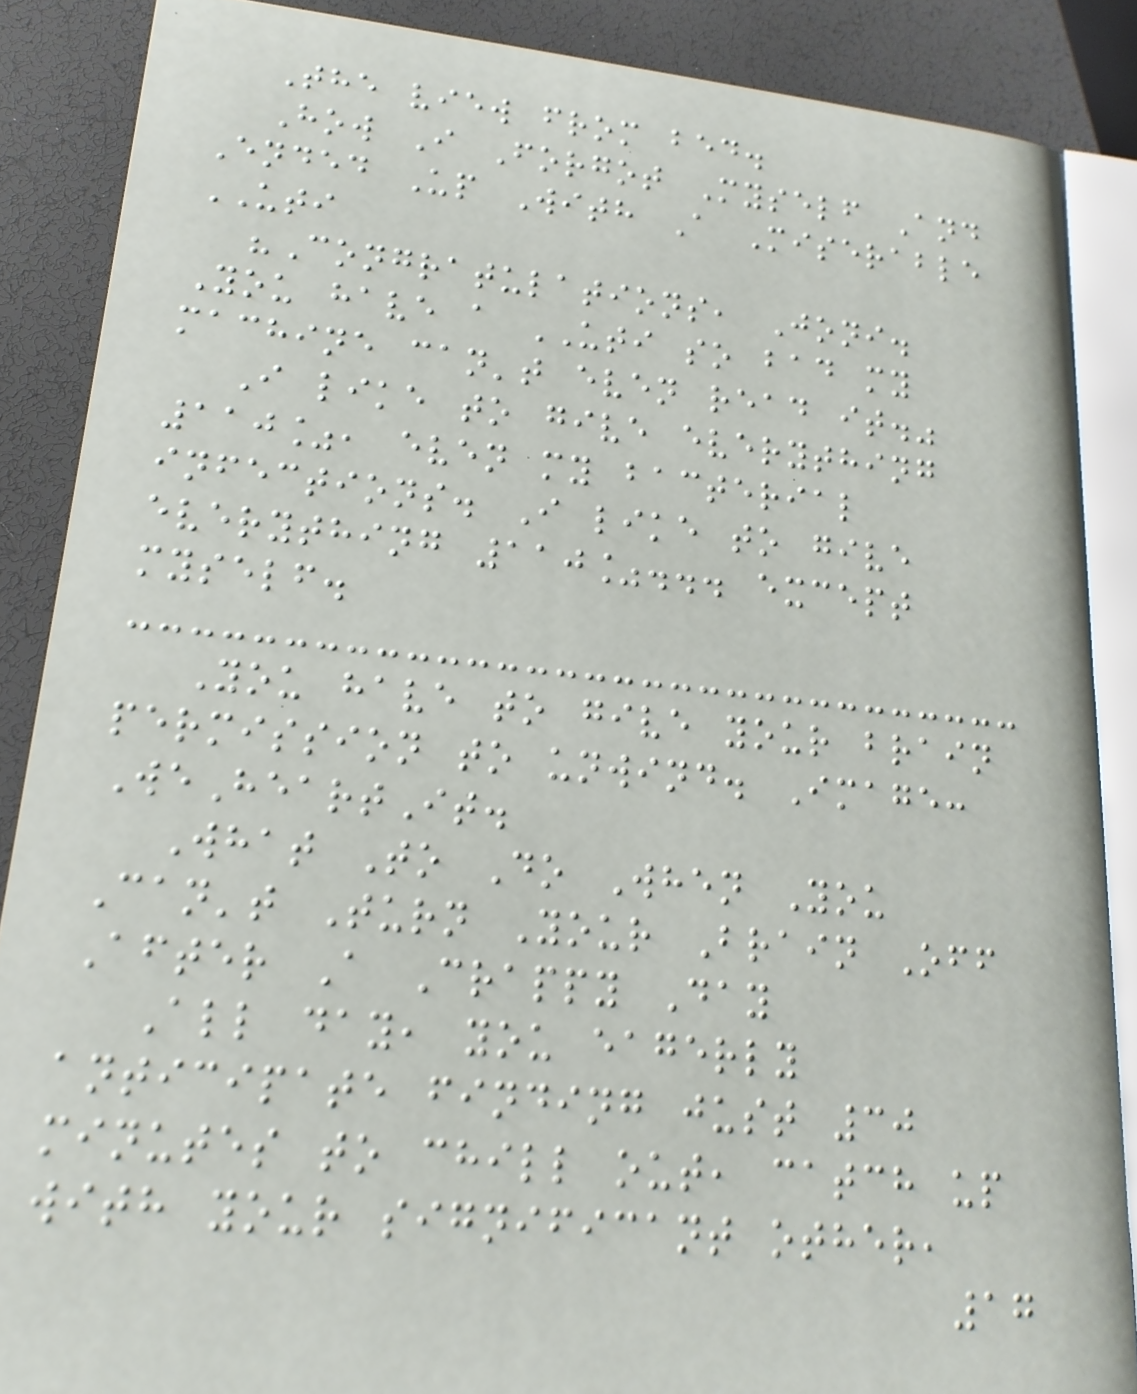The view from bed.
How I Forgot Myself And
Ended Up With A Miserable
UTI
"Congratulations, Joni.
You have a UTI so bad my
machine can't even read it."
I like to give everything
110%, even my bacterial
infections. I like to give
everything 110%... except
myself.
You have to give your brain
permission to unwind. Image:
WeHeartIt.
What To Do When You
Can't Turn Your Brain Off
After A Crappy Day
All day, you eagerly
anticipate finding just 30
minutes to chill out, catch up
with your significant other,
17
